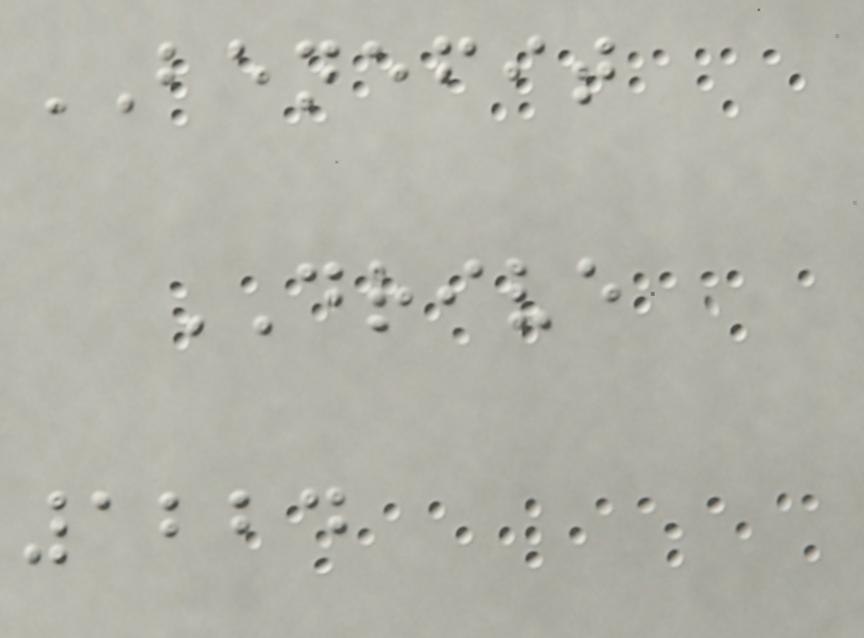BENEFIT
DRIVE
1224
